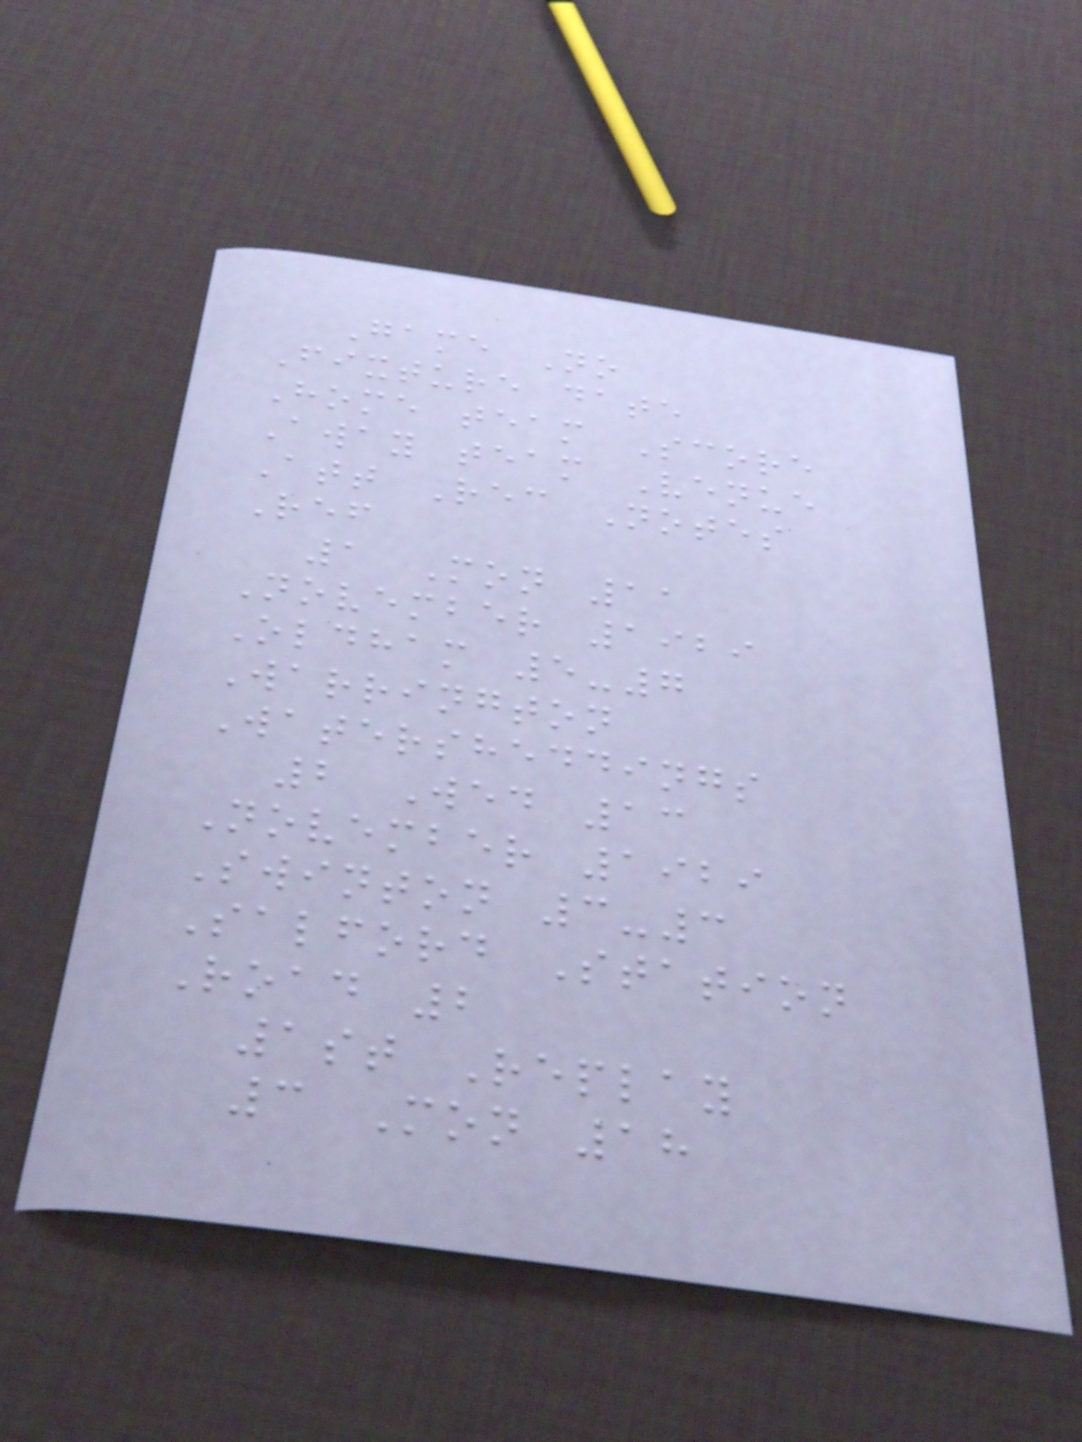Game No
Fixture date
Home team Score
Away team Venue
Att Rec Notes
Ref
1 Mon 11
November 1929
Oldham 5-7
Warrington
Watersheddings
2 Wed 13
November 1929
Swinton 3-3
Salford Station
Road 2
1st Replay
3 Mon 18
